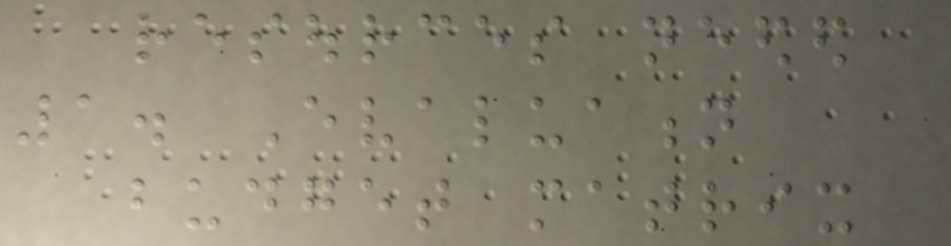resources needed
1. Evaluation
budget matrix
